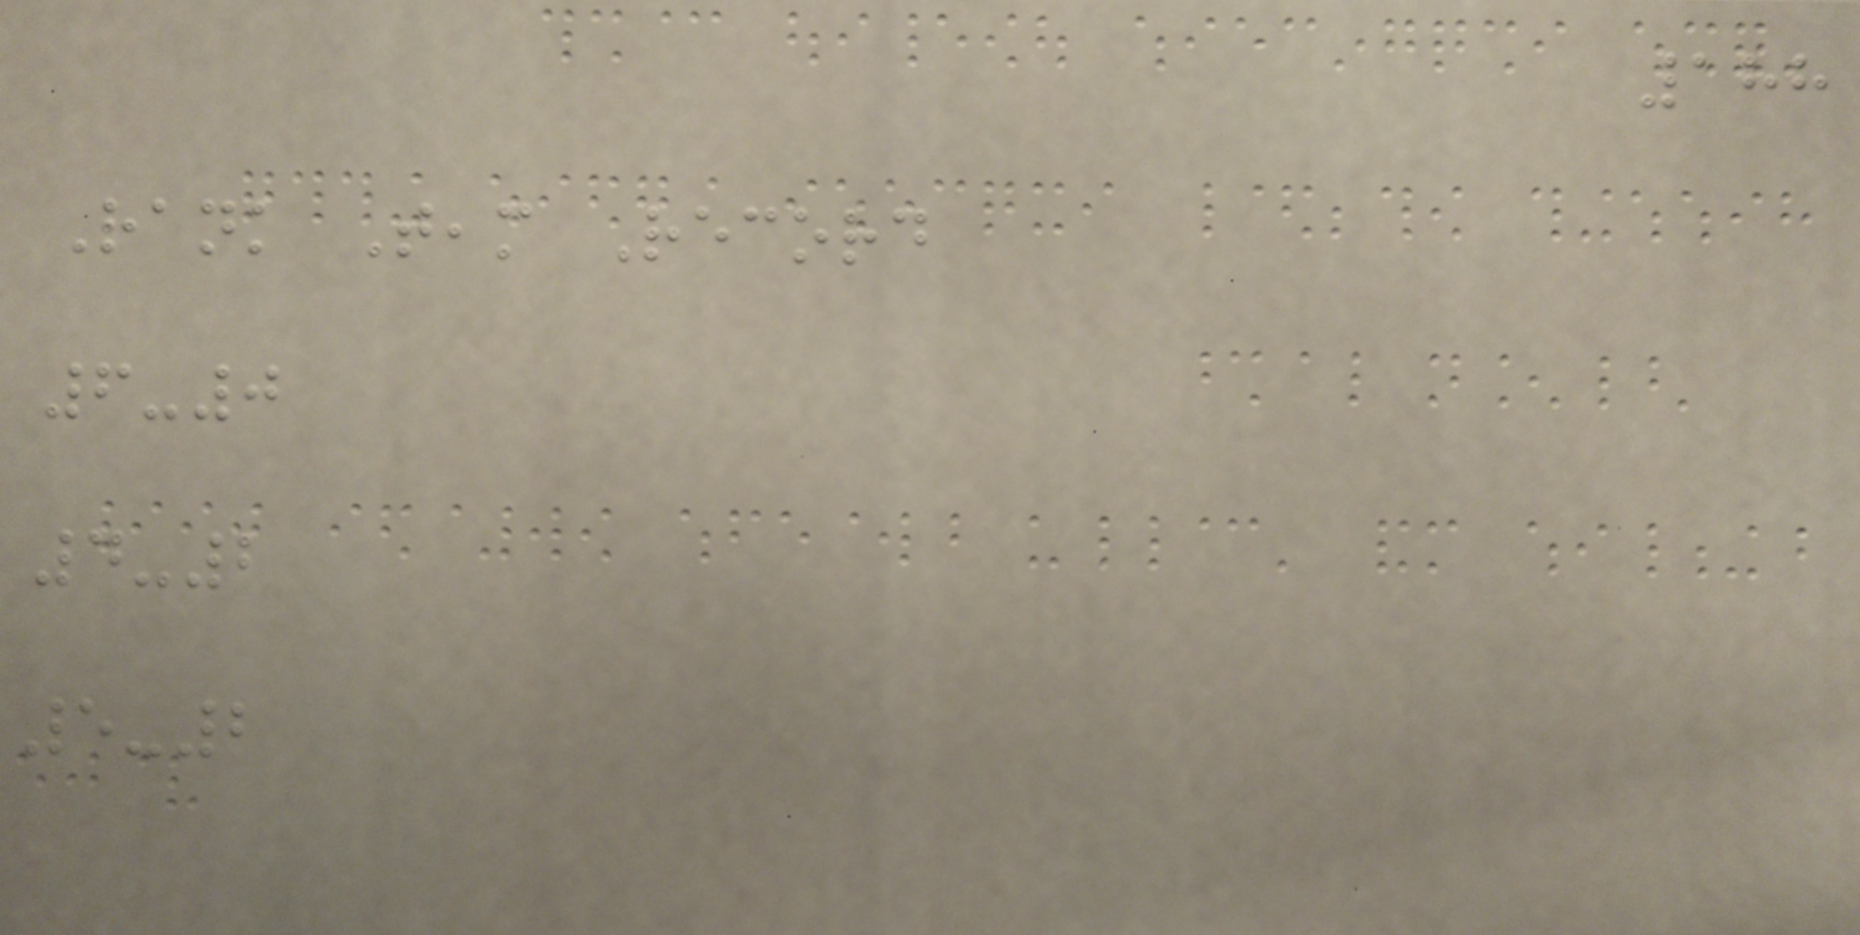188
Rank Team Record
6-0
4-2
5-2
